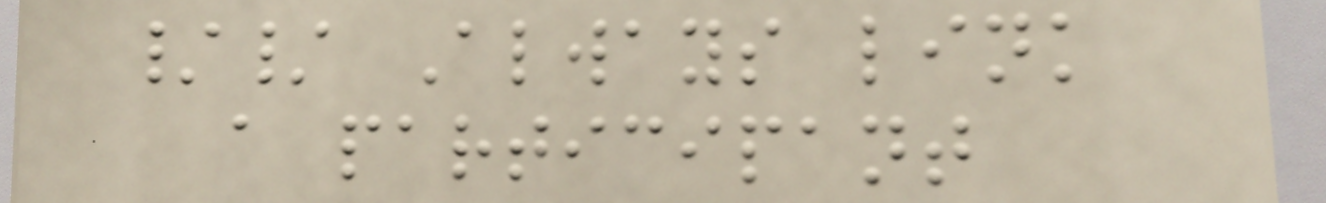// Always link
a participant
